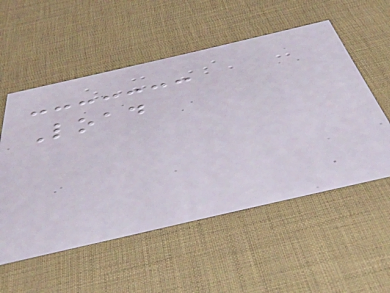Load
